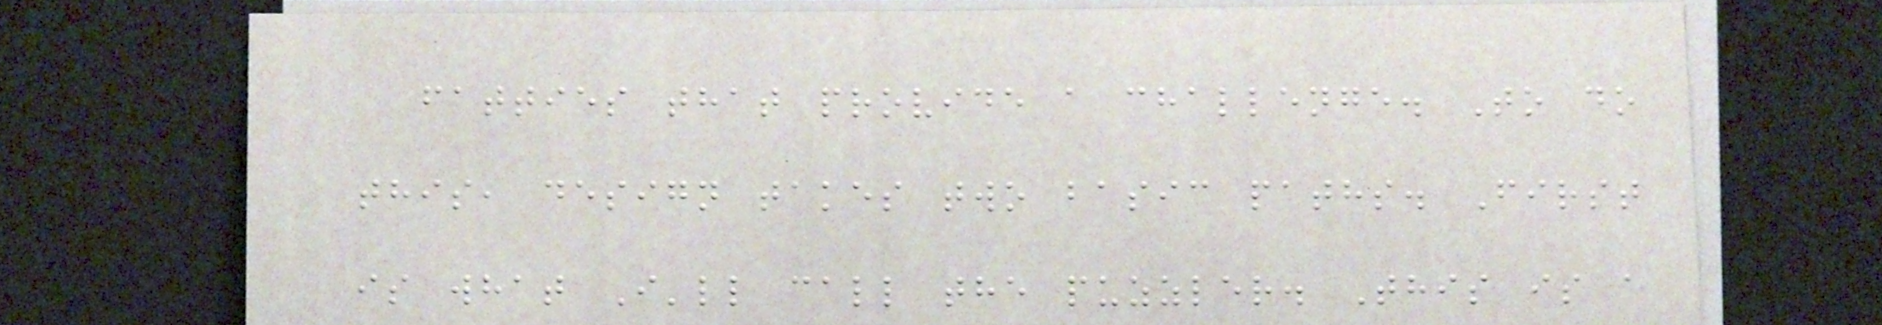fatties that provide a challenge. To do
this, design takes two basic paths. First
is what I'll call the puzzler. This is a
